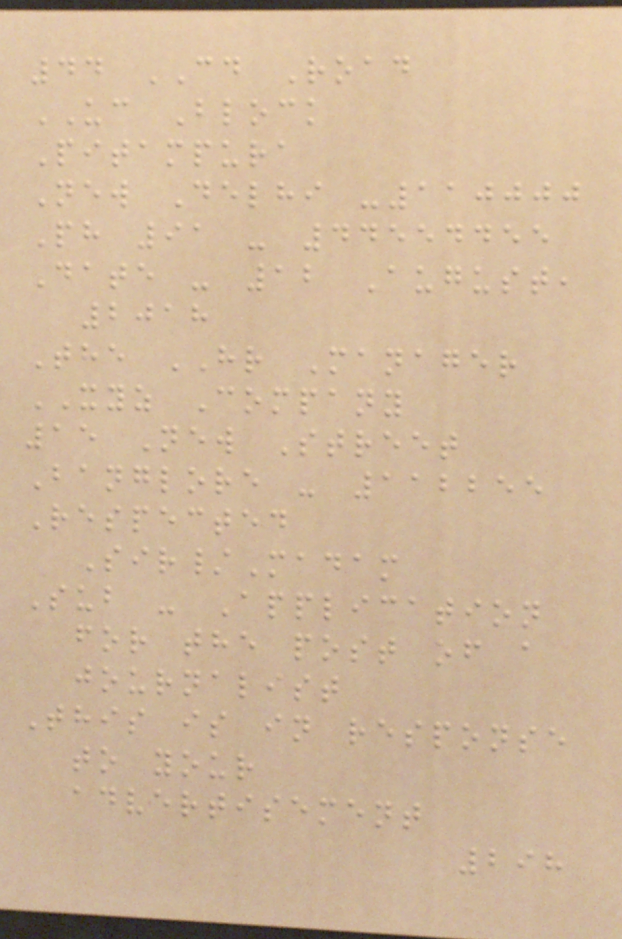44 CD Road
UC Block
Pitampura
New Delhi -110000
Ph 91 - 44554455
Date - 12 August,
2018
The HR Manager
XYZ Company
15 New Street
Banglore - 112255
Respected
Sir/Madam
Sub - Application
for the post of a
journalist
This is in response
to your
advertisement
298
